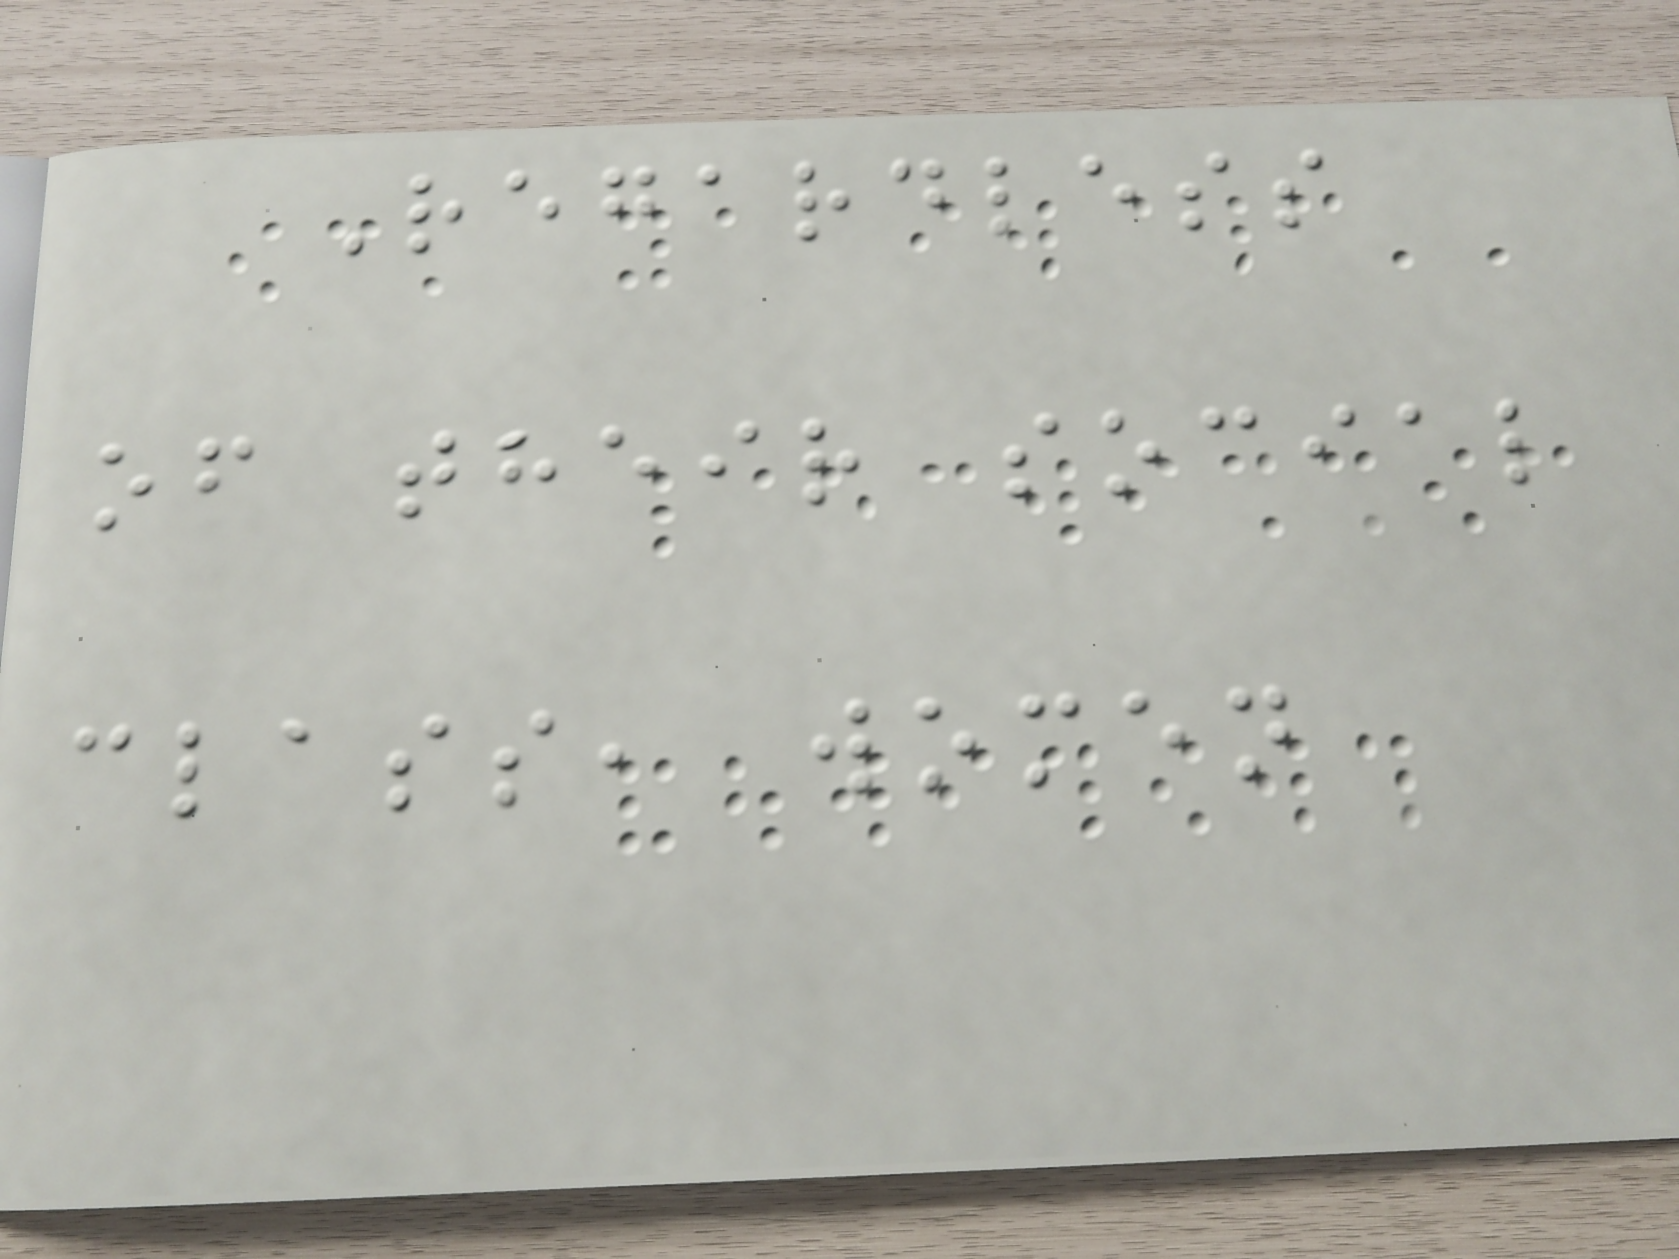Regardless
of their social
class, women
